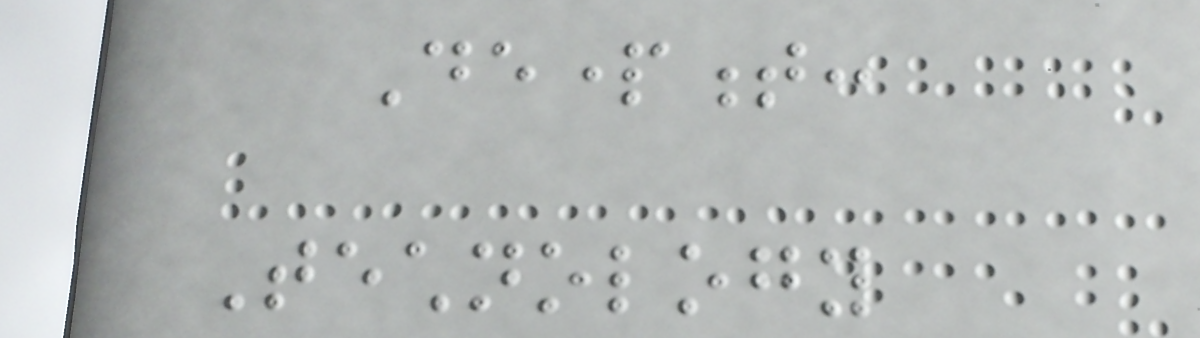Department:
Technology
